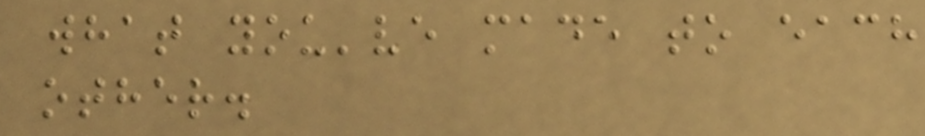what you've made to each
other.
